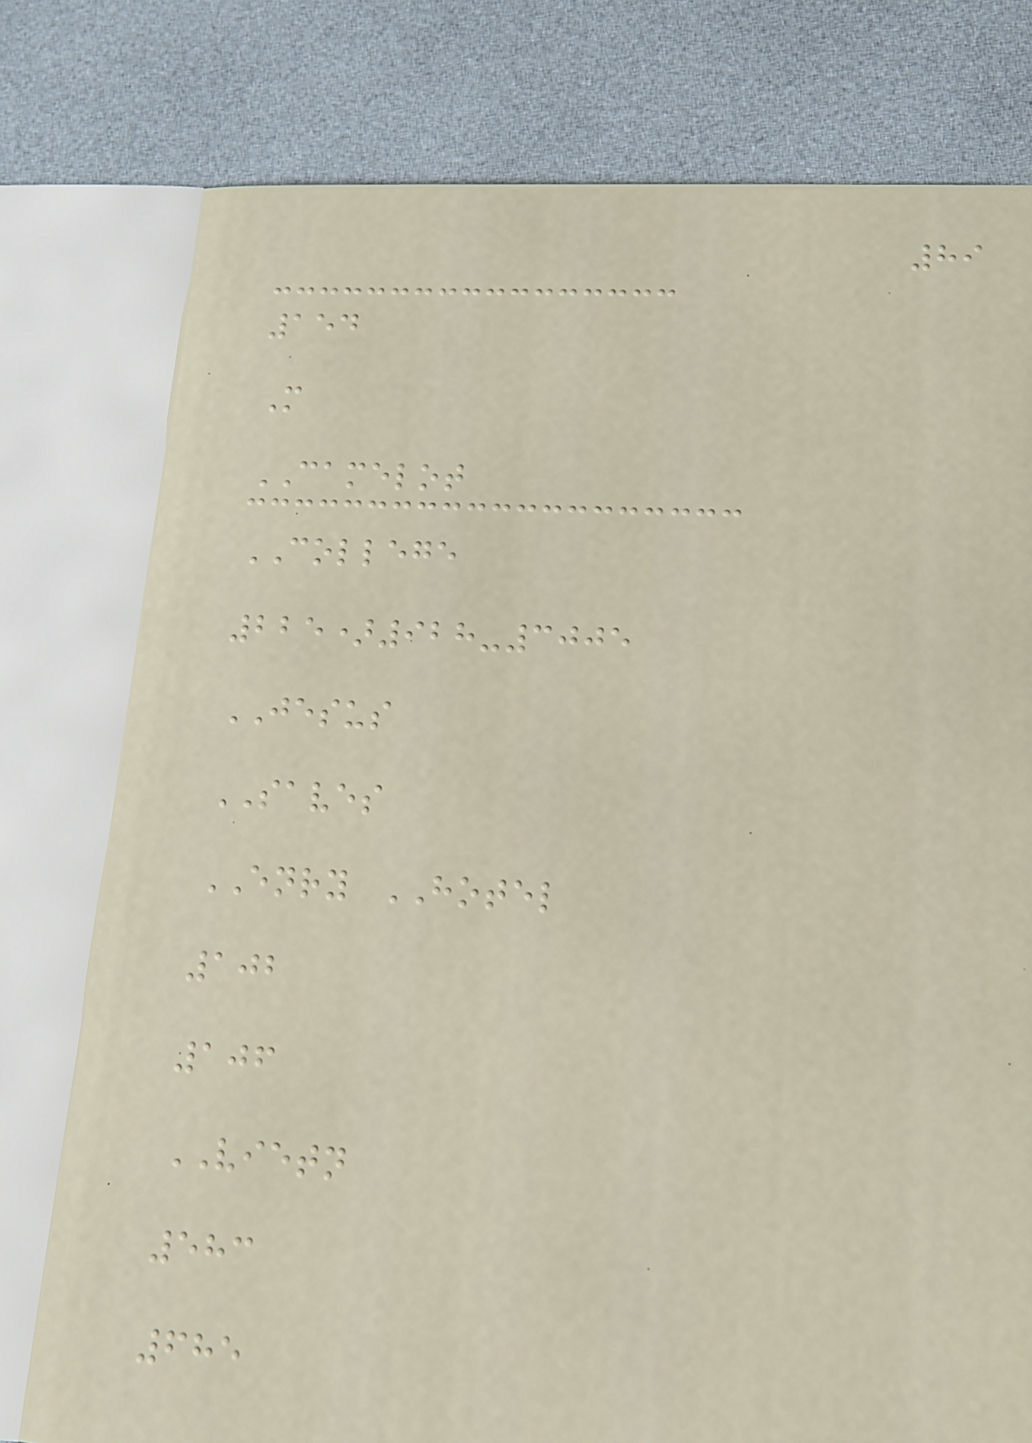89
154
M
CAMELOT
COLLEGE
225)928-3005
JESUS
SAVES
ENRY HOTEL
102
106
VIETN
583
685
